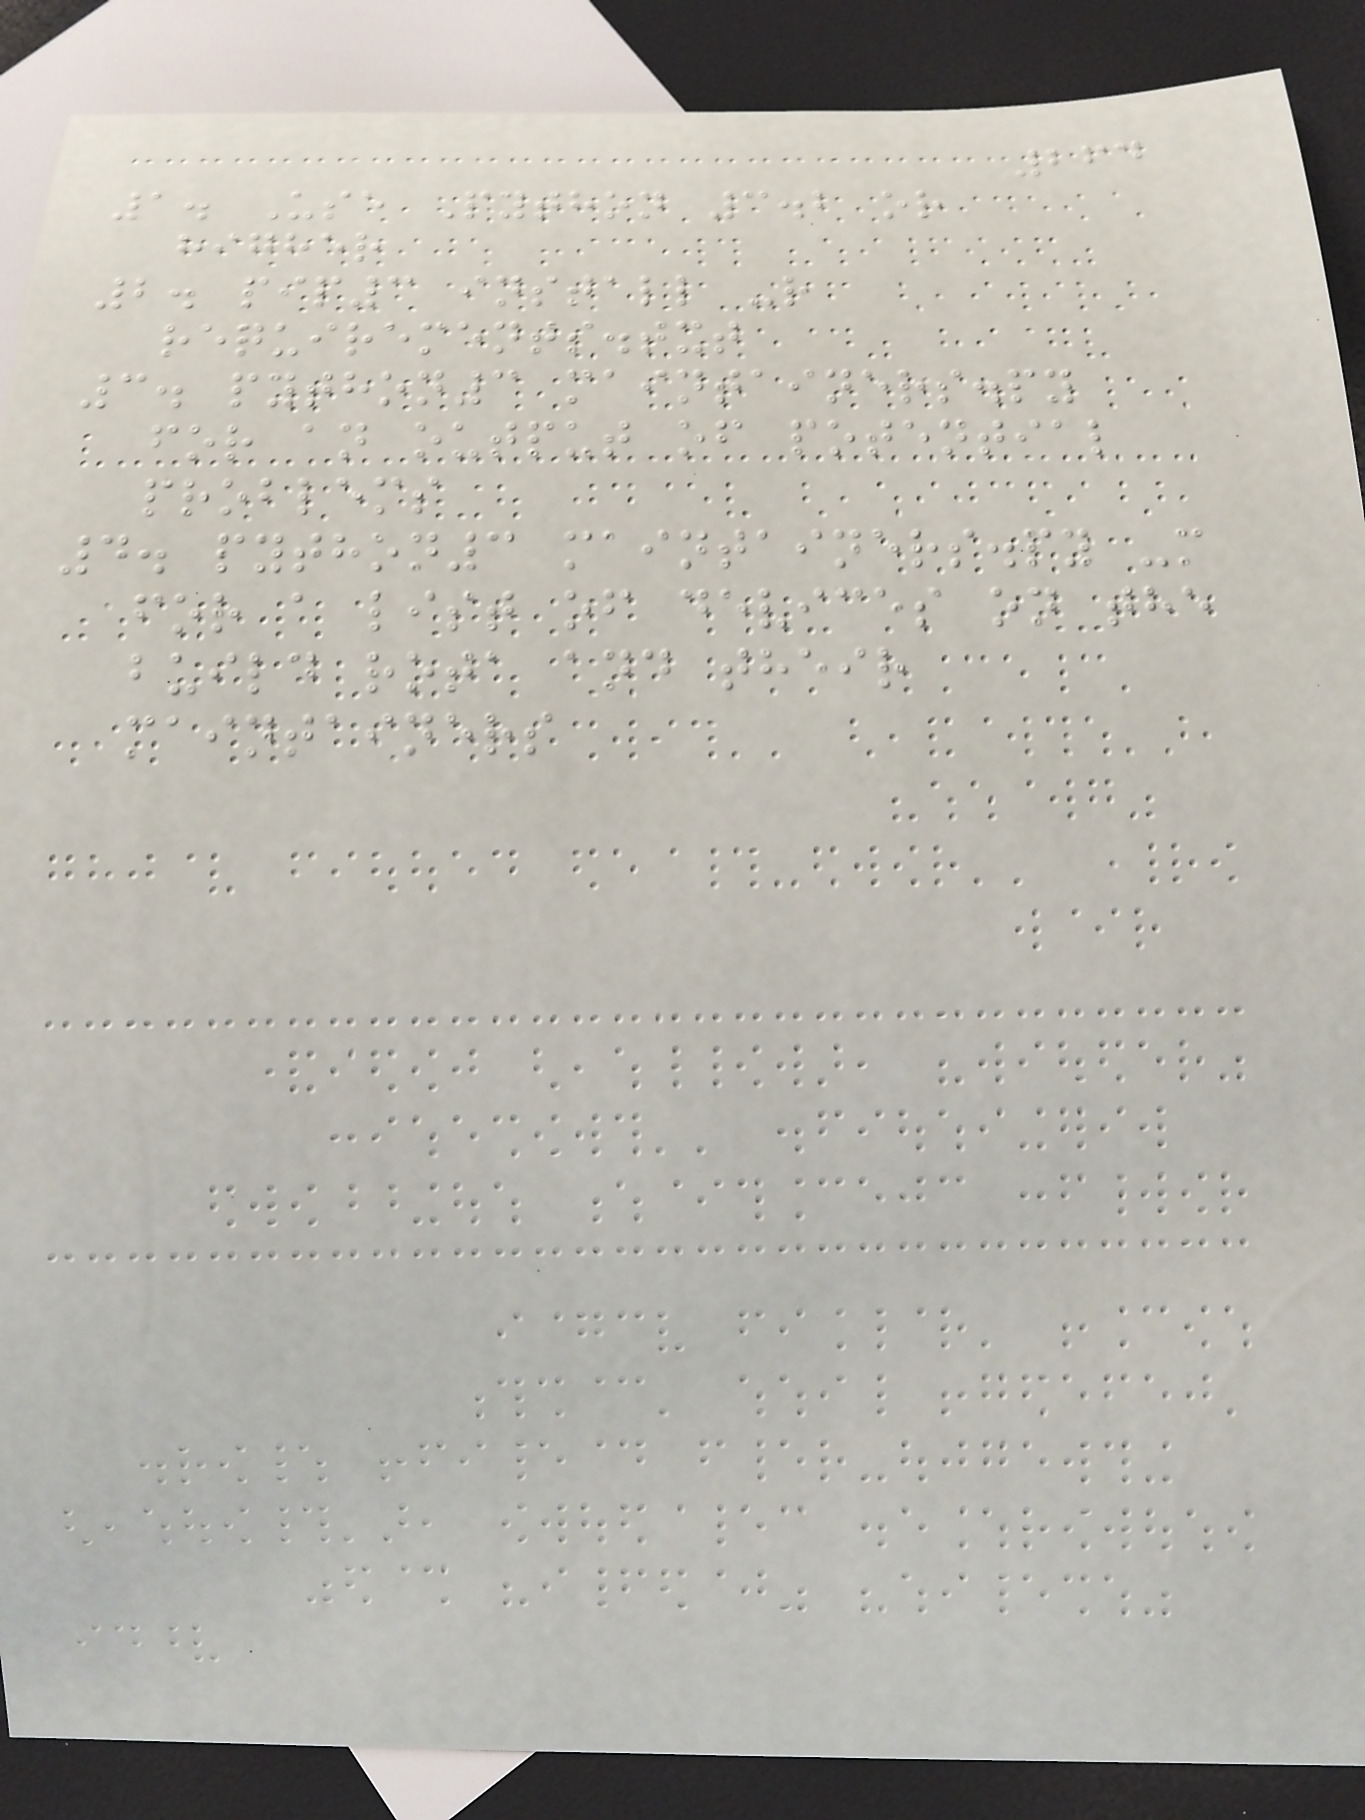264
1. Use Python 3.2 or
higher
2. pip3 install -r
requirements.txt
3. python3 maintainers.py
for an output of potential
problems
4. python3 maintainers.py -m
for a list of devices on the
build rota and their
maintainers
